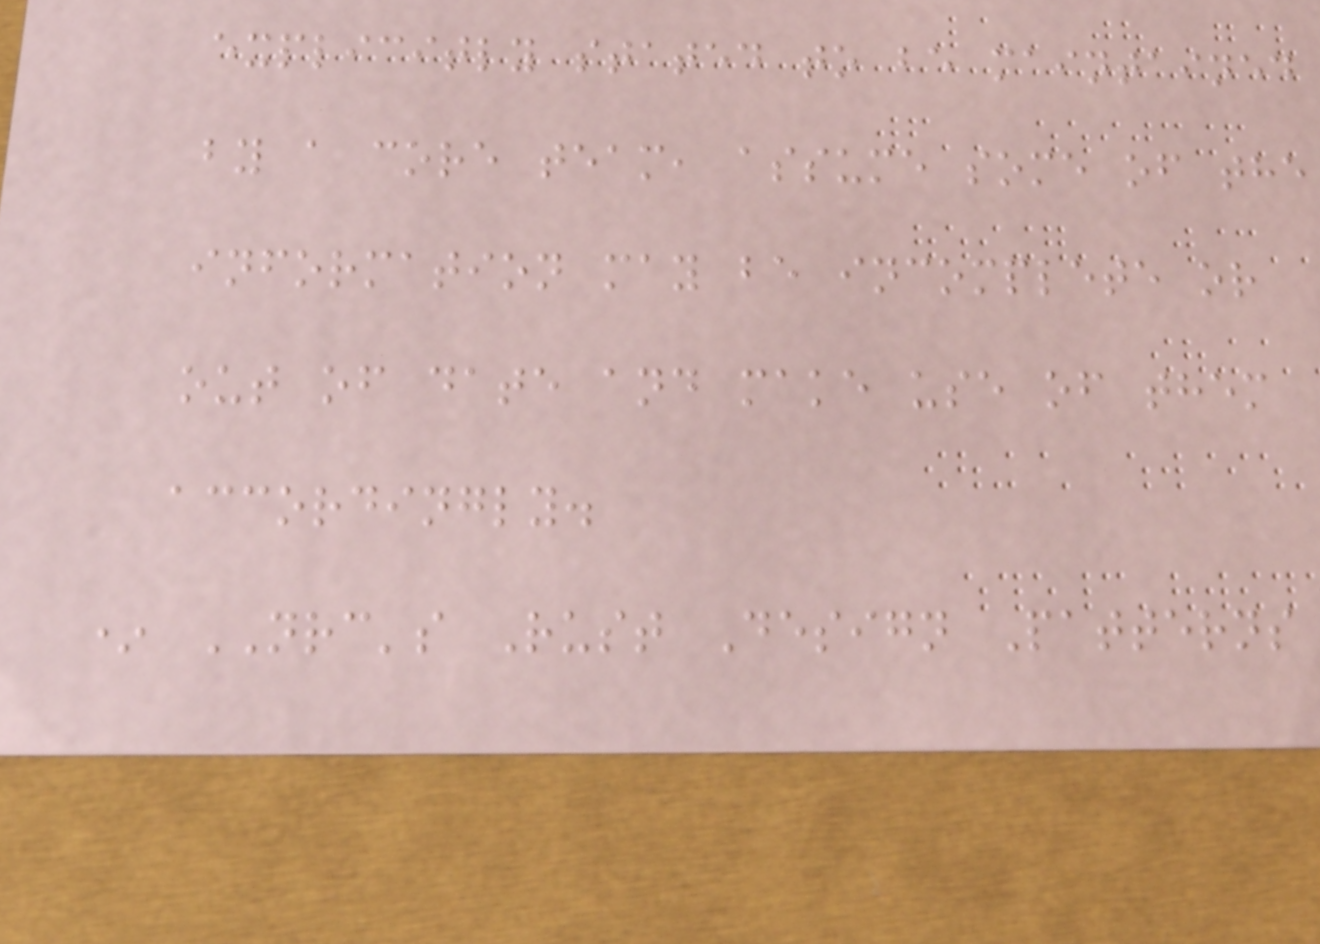explicitly stated to be maintained
by a core team, assume some of the
information may be incomplete or
out of date and make use of them
accordingly.
* NRC's Rust Design Patterns
